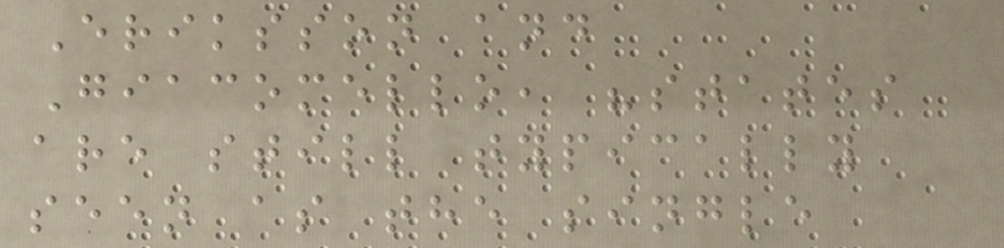Eriksson and
Giacomello, "states
are still typically
seen as the single
